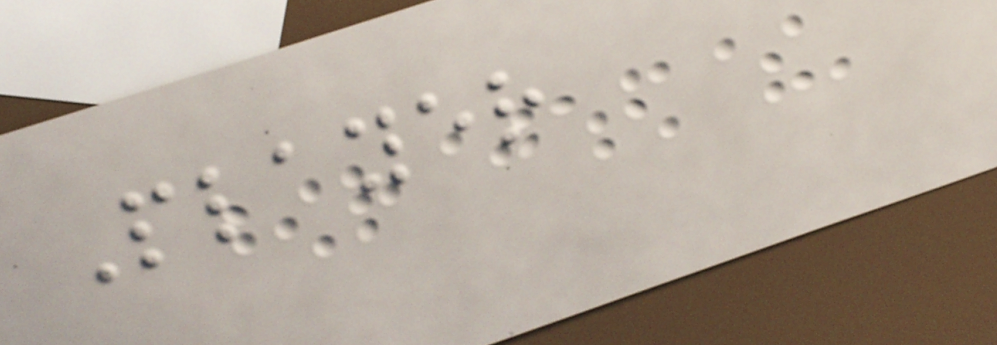Player
